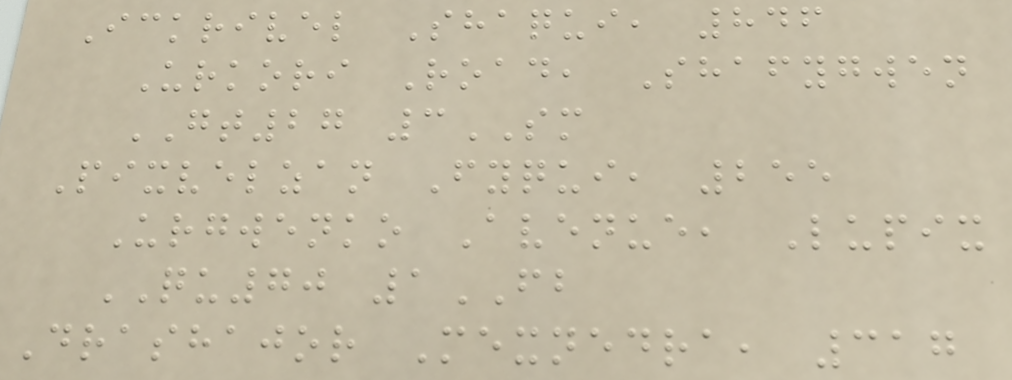Ickrivel Shaqui, 846
Urkori Road, Shafygwen
GT27 3SM
Pixvelzan Fyqui, 255
Urgwenko Avenue, Lupix
QU70 1FB
Drashajor Mexnedra, 317
